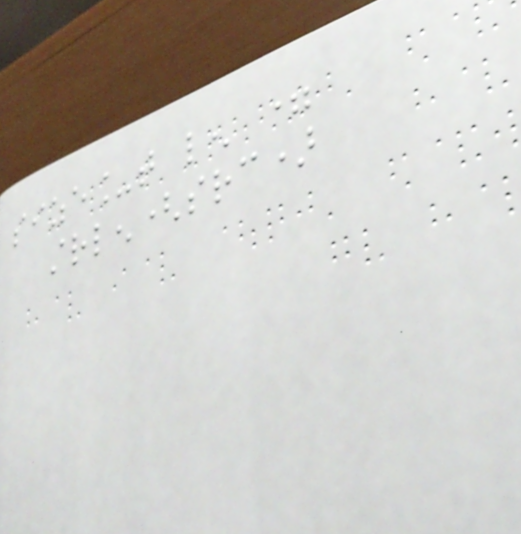size_t len =
strlen(src)
